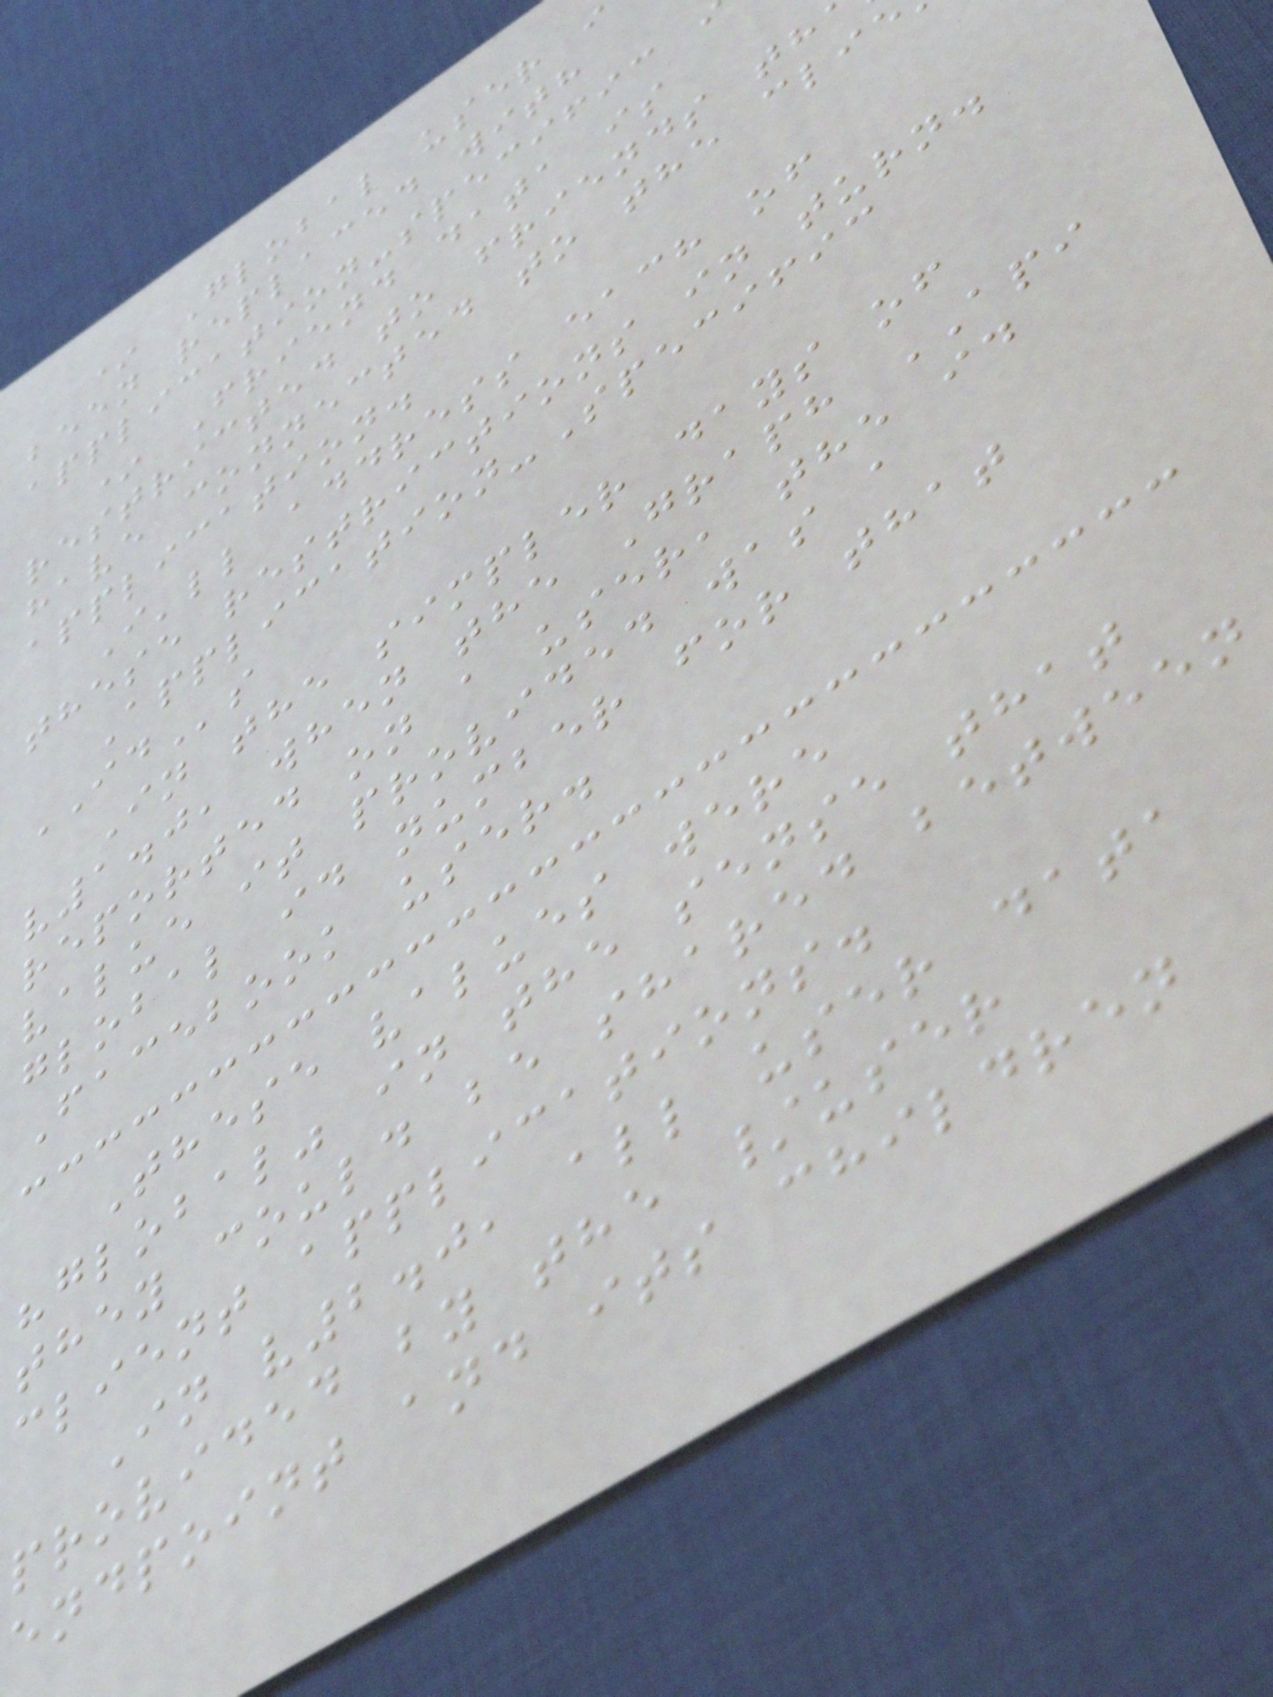* Global user i
been replaced with
application-specific
* Friend data is
restricted to friends th
have connected to the clie
application.
I'll address each of
these restrictions in turn.
Application-Specific
IDs
In the simpler days of
v1.0, when the Graph API
reported on a user, the id
value it provided was a
global id number for that
Facebook user.
These values were
"global" in the sense that
they could be shared between
client applications.
In v2.0, all user data
provided by the /user
endpoint and its children
